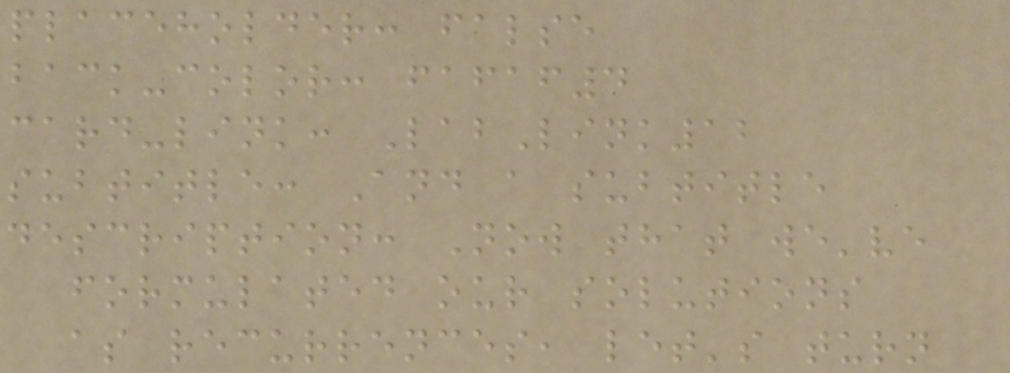placeholder: false
back-color: fafaf4
card-link: LabLink12
subtitle: And a subtitle
description: Now that we've
formulated our solutions
as recurrences, let's turn
